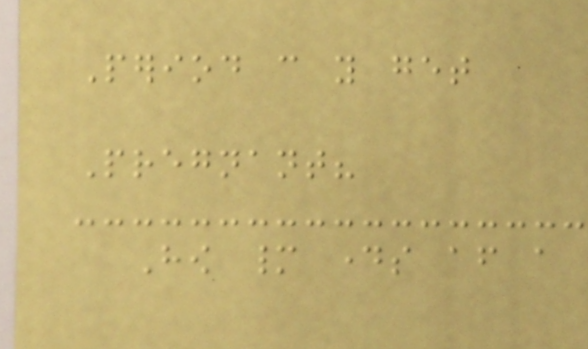Period can you get
Pregnant?
How many days after a
